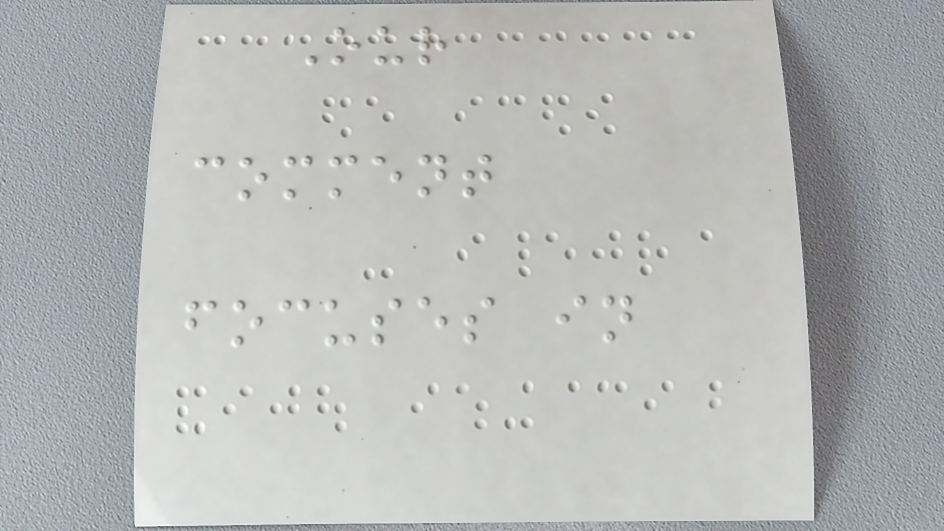Our
comment
focuses in
